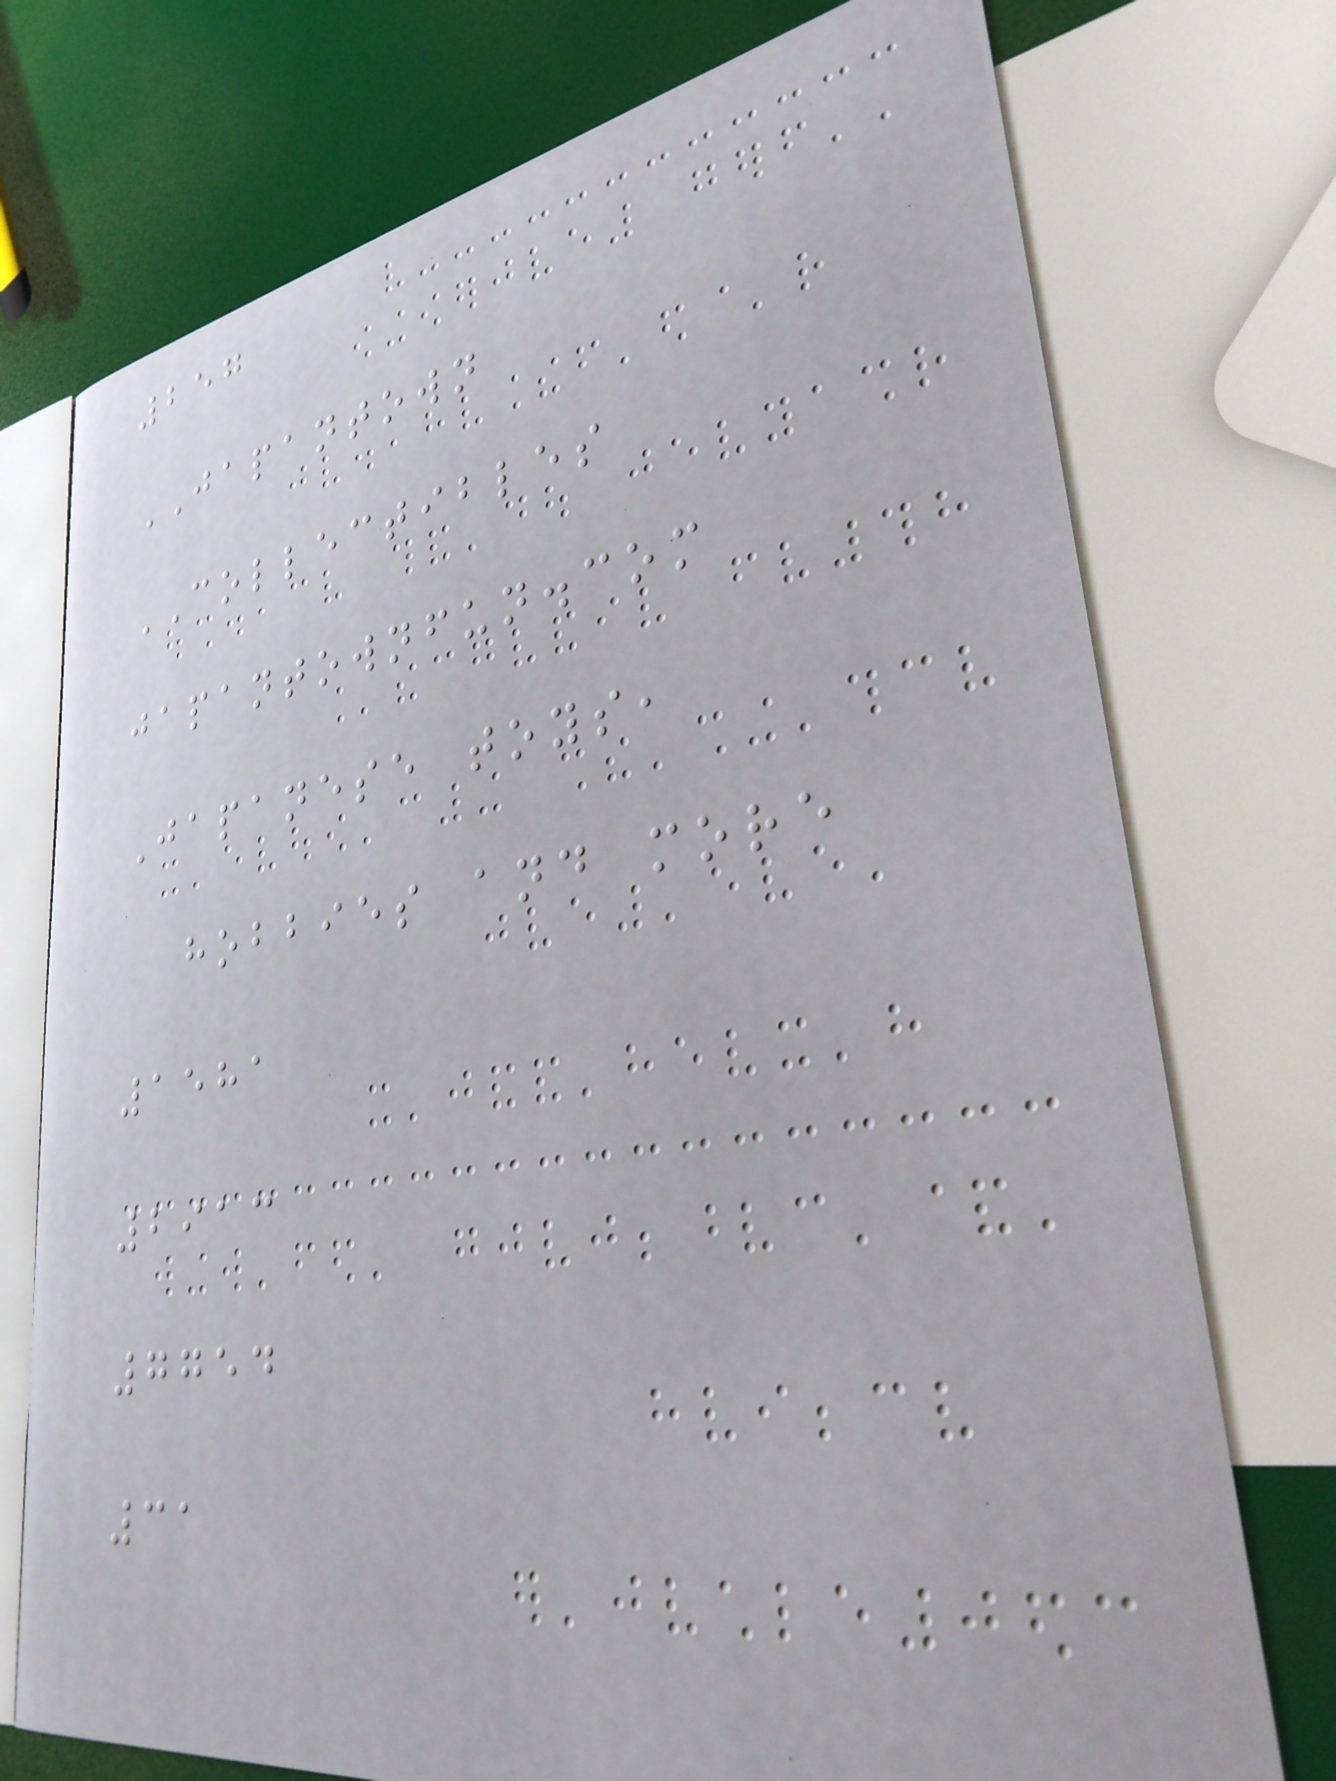257
JAPANTOWN
COLLECTIBLES
japantownfun.com
Japanese toys,
hobbies and more
1581
2913
7754
31
